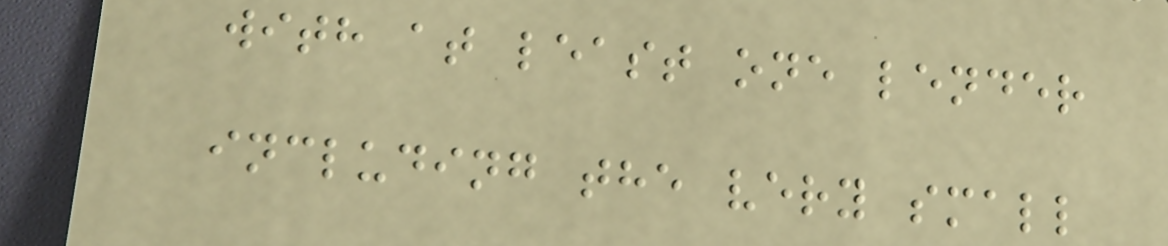with at least one lender
including the very small
